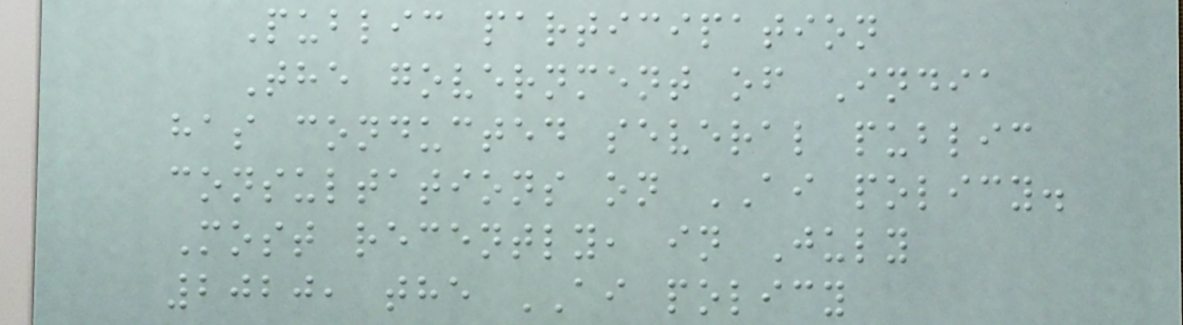Public participation
The government of India
has conducted several public
consultations on AI policy.
Most recently, in July
2020, the AI policy
